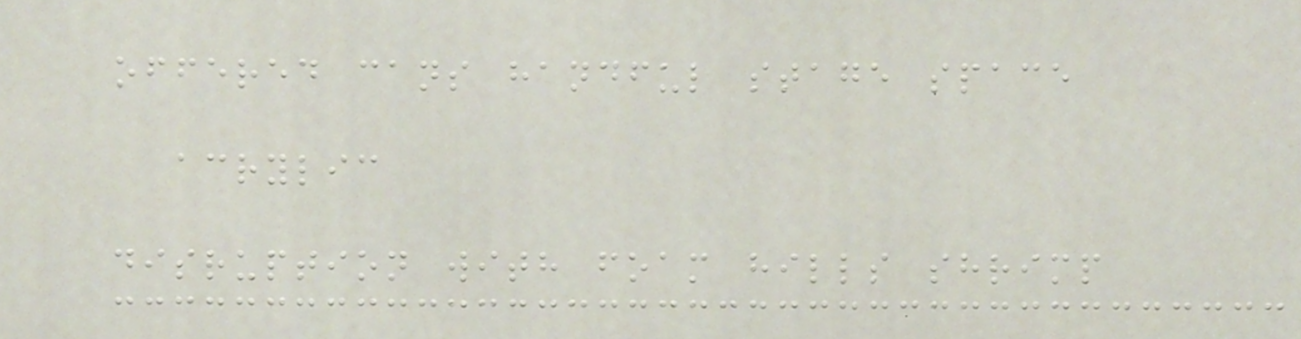offered cans handful stage space
acrylic
disruption with foam hills shrimp
